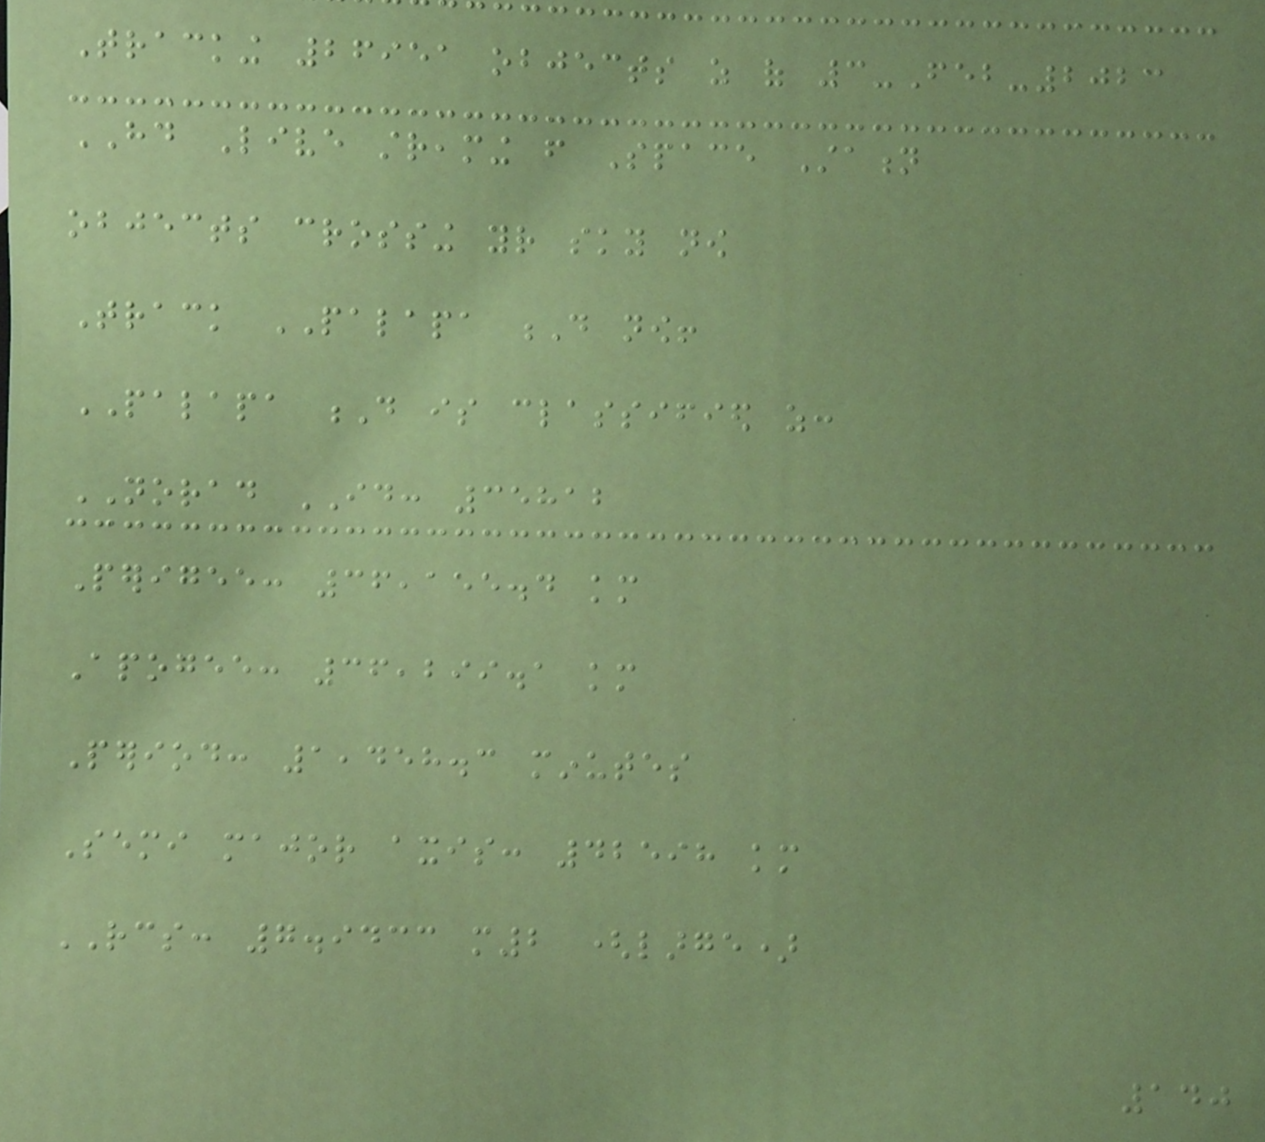Tracking 26951 objects as of 3-Feb-2023
HD Live streaming from Space Station
objects crossing your sky now
Track PALAPA D now!
PALAPA D is classified as:
NORAD ID: 35812
Perigee: 36,155.4 km
Apogee: 36,299.1 km
Period: 1,458.3 minutes
Semi major axis: 42598 km
RCS: 7.9433 m2 (large)
140
